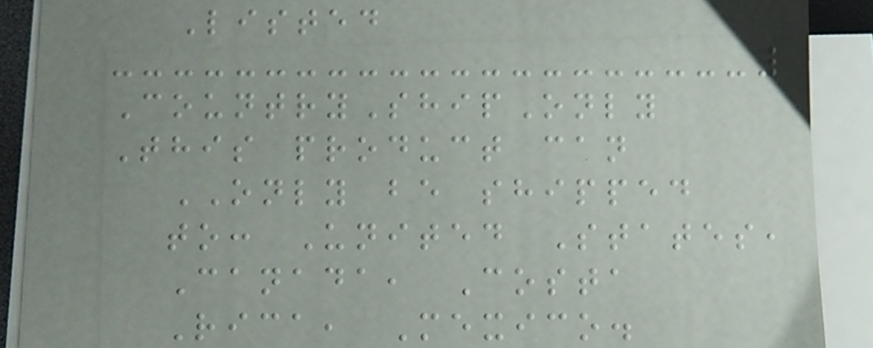Listed
CountryShipOnly
This product can
ONLY be shipped
to: United States,
Canada, Costa
Rica, Mexico.
